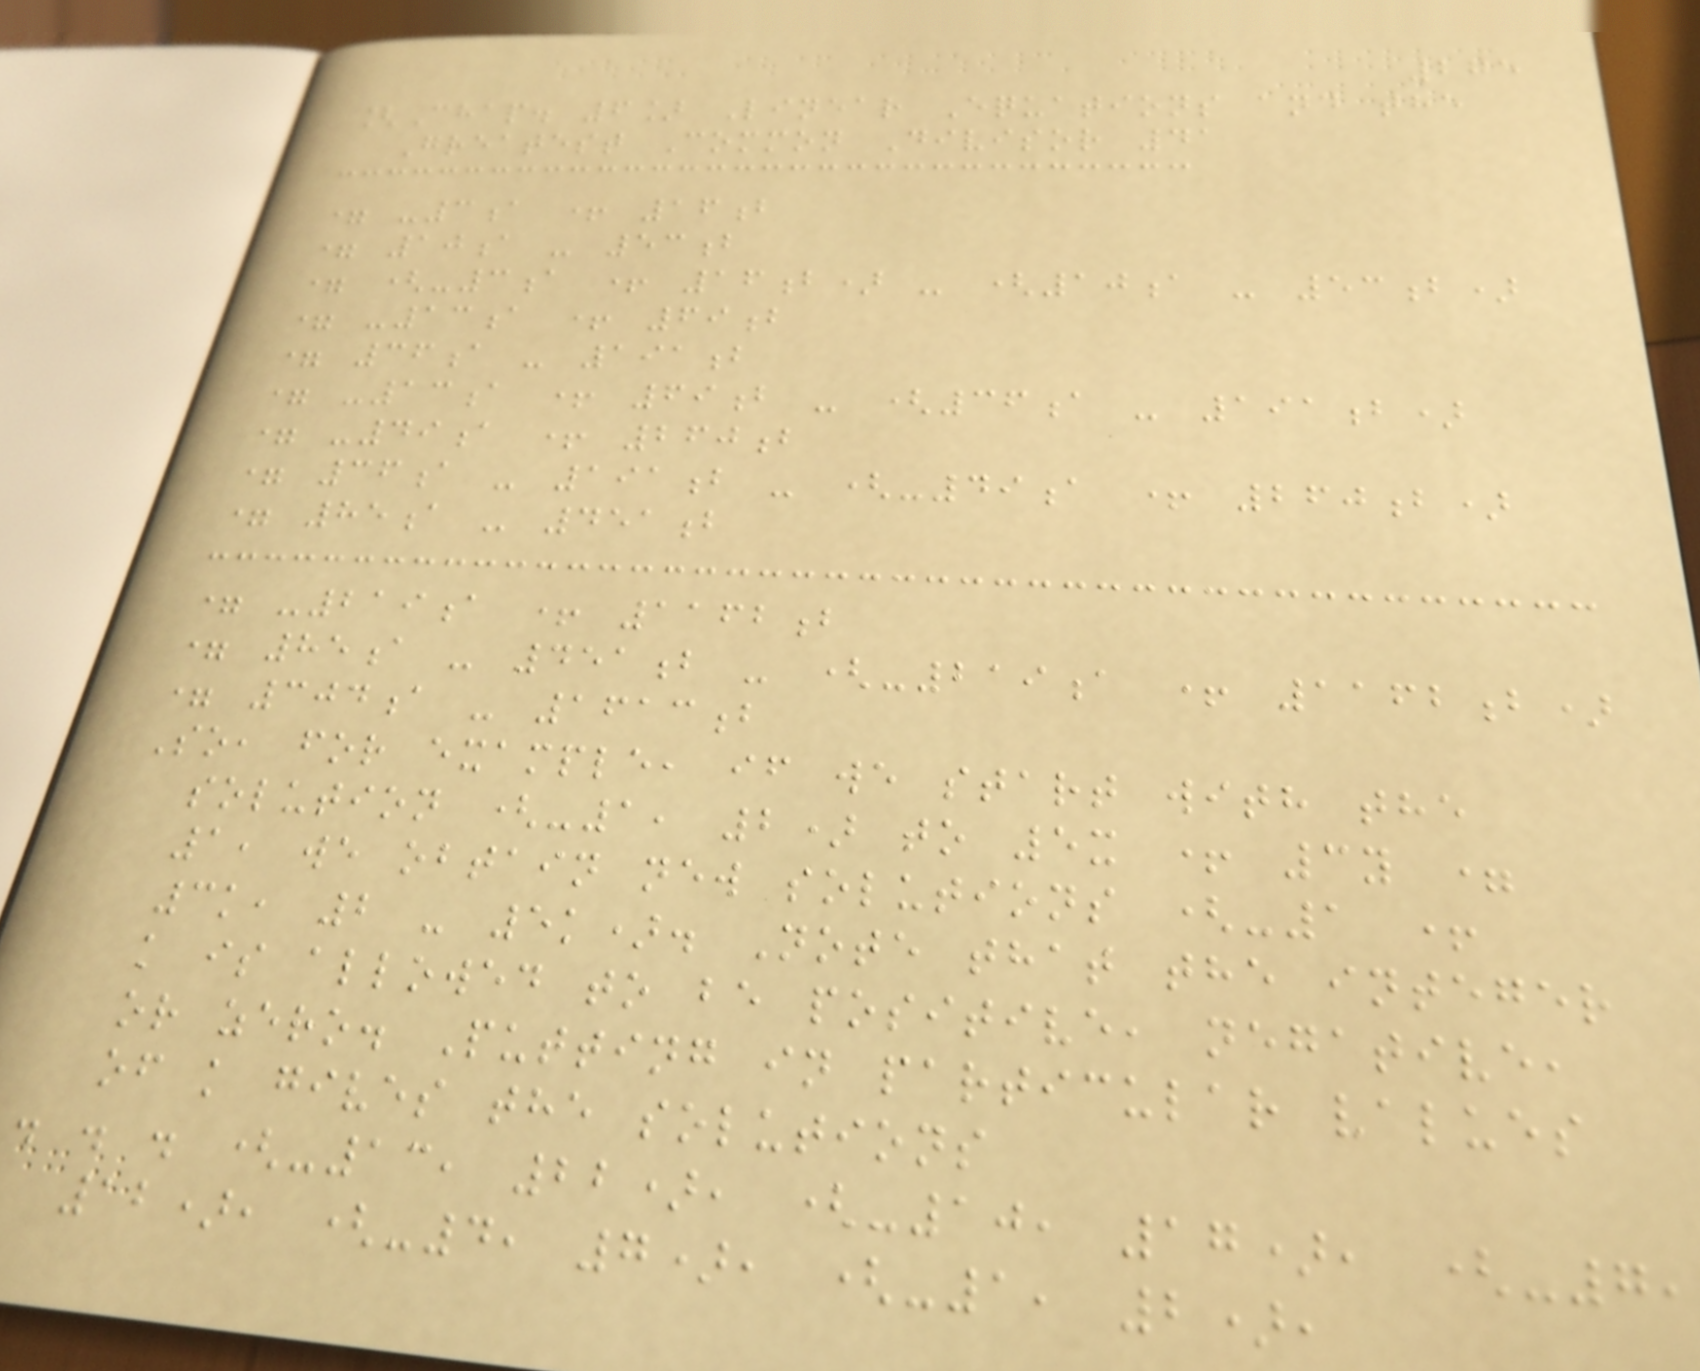275
[Chap. 6] Linear Equations and the
Greatest Common Divisor 41
= -3a + 16b
= 10a - 53b
= (-3a + 16b) - (10a - 53b)
= -13a + 69b
= 36a - 191b
= -13a + 69b - (36a - 191b)
= -49a + 260b
= 36a - 191b - (-49a + 260b)
= 85a - 451b
= -219a + 1162b
= 85a - 451b - (-219a + 1162b)
= 304a - 1613b
So, for example, if we start with the
solution (-1, 2) to 5x + 3y =
1, we obtain new solutions (-1 +
3k, 2 - 5k). Note that the integer
k is allowed to be positive, negative,
or zero. Putting in particular values
of k gives the solutions
. . . (-13, 22), (-10, 17), (-7,
12), (-4, 7), (-1, 2),
